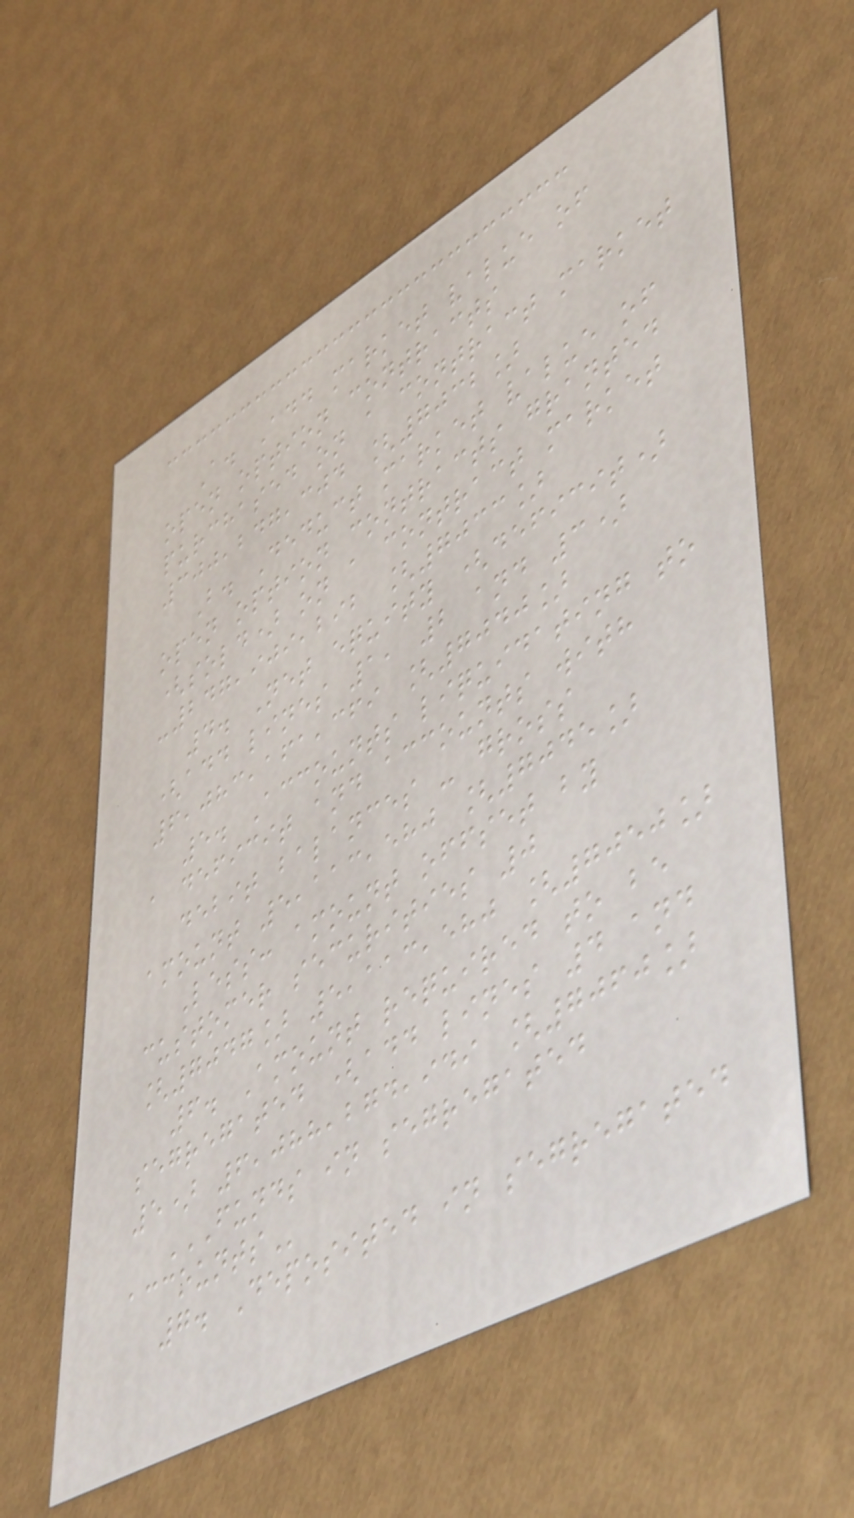A. Add market value of
open option contracts
purchased on a contract market
300,247,304 [7032]
B. Deduct market value of
open option contracts granted
(sold) on a contract market
-247,909,292 [7033]
4. Net equity (deficit)
(add lines 1, 2 and 3)
6,083,161,369 [7040]
5. Accounts liquidating to
a deficit and accounts with
debit balances - gross
amount 5,113,580 [7045]
Less: amount offset by
customer securities 0
[7047] 5,113,580 [7050]
6. Amount required to be
segregated (add lines 4 and
5) 6,088,274,949 [7060]
FUNDS IN SEGREGATED
ACCOUNTS
7. Deposited in segregated
